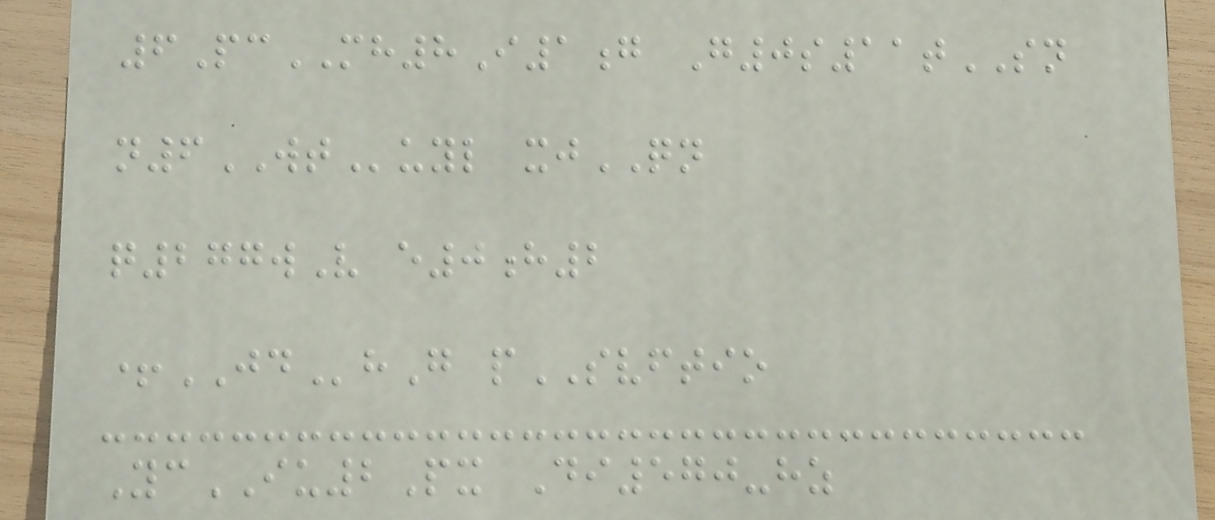6PcMH8I1g G0s11tSN
n6WTuyl xjQN
q277wV e0h2
+JDhG pSVFTIO
YcIU2Px Di570-hz
